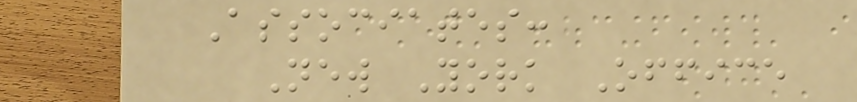Associates:
New York Office
